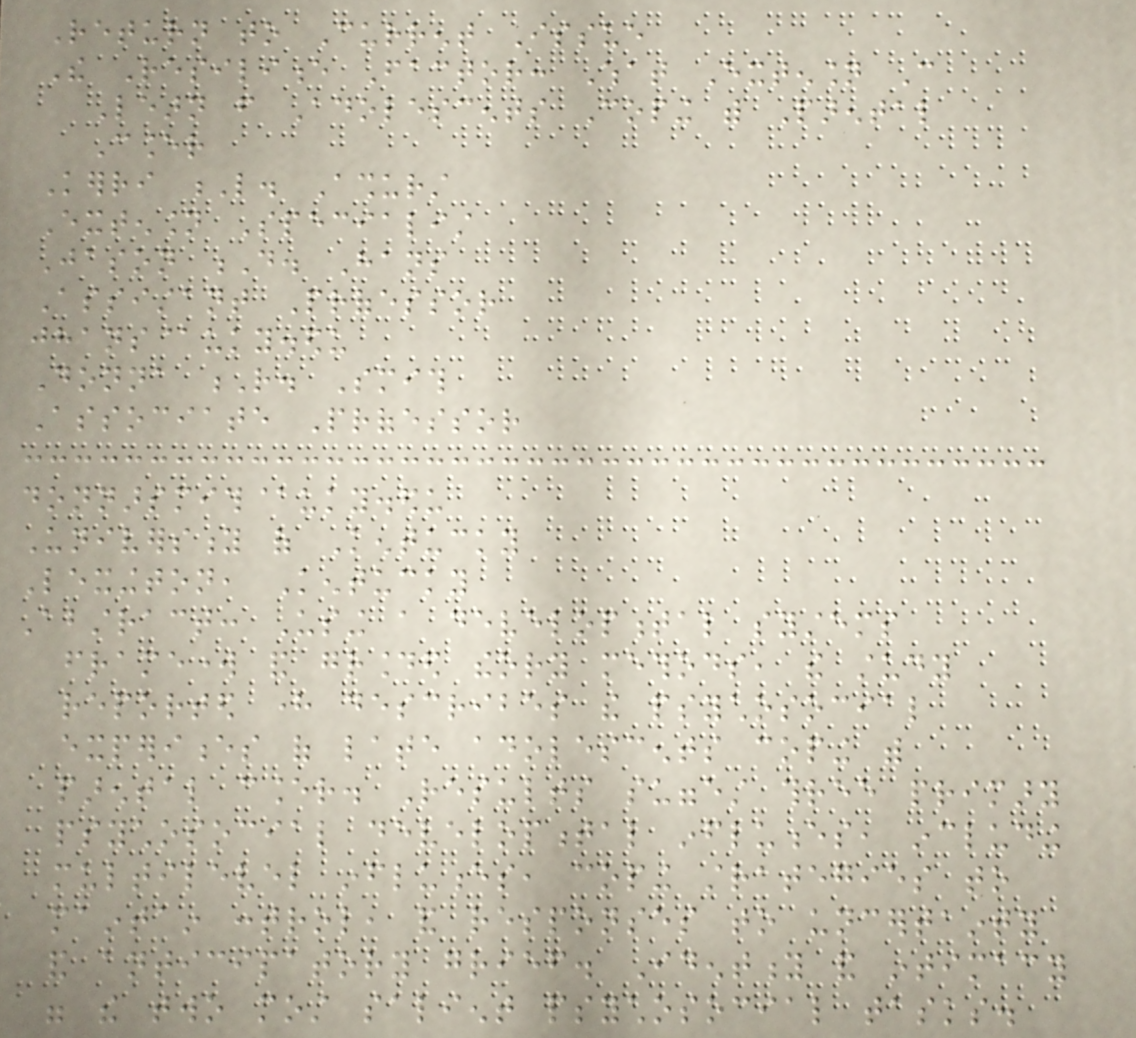Return to Current Issue
The Resilience Factor: What Extension Can
Learn from Adolescents Coping with Parental
Cancer
Kerri L. Ashurst
Extension Specialist
Jason D. Hans
Assistant Professor
jhans@uky.edu
Donna R. Smith
Associate Professor
donnarsmith@uky.edu
University of Kentucky
Lexington, Kentucky
Abstract: Using a developmental systems
framework and grounded theory methods, the study
reported here describes the psychosocial
experiences of late adolescents coping with
parental cancer. Results suggest three primary
psychosocial developmental influences, including
multilevel influences, coping strategies to
maintain control, and responses to uncertainty
and anticipatory grief. Identity and intimacy
were the two most salient psychosocial tasks.
